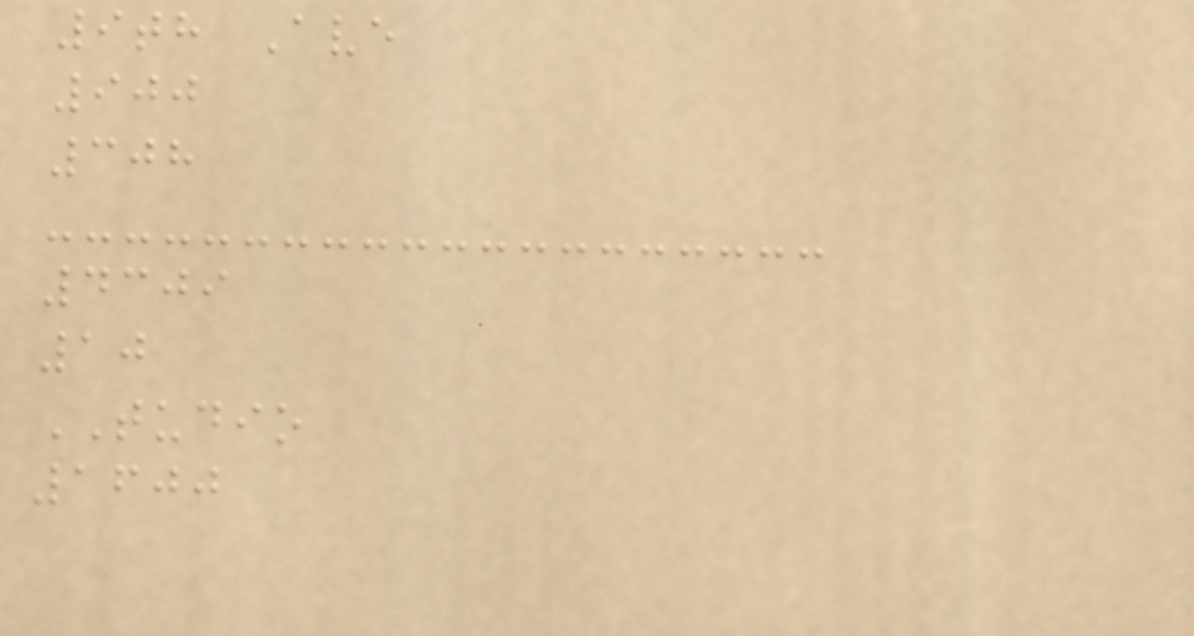9th Ave
900
308
4309
10
TUDIO
1600
